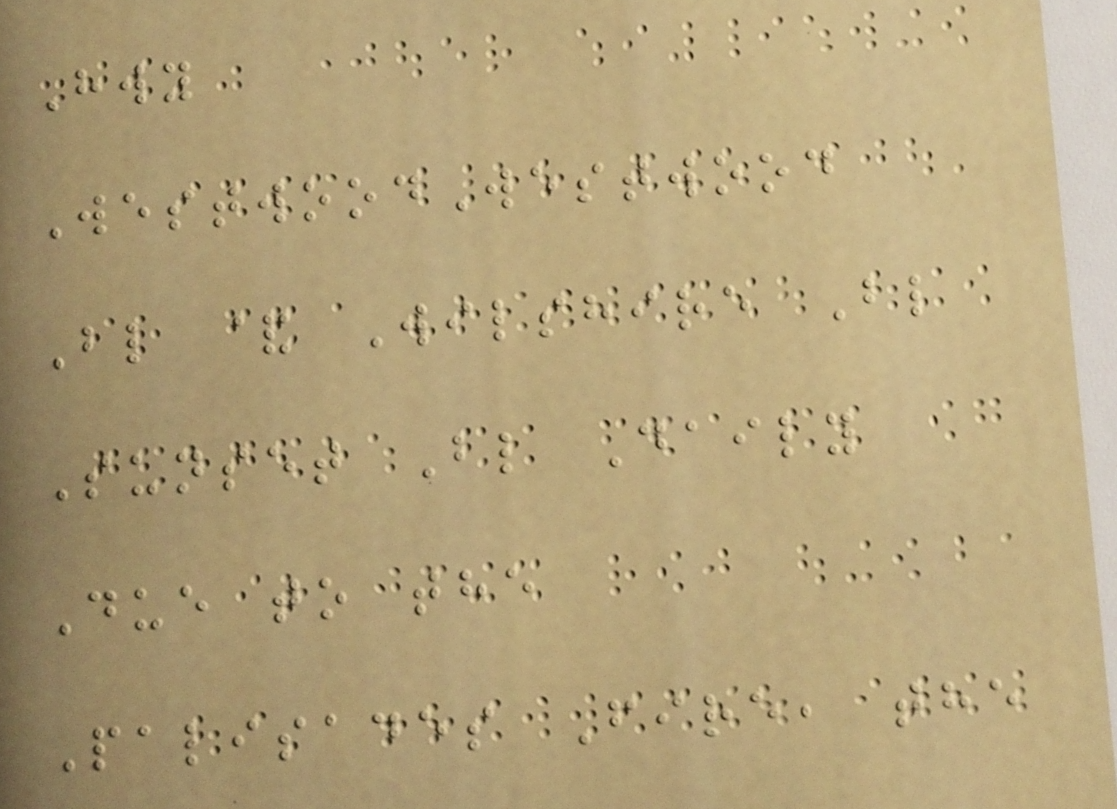Hwy
WestwoodWestwood
Bl & Wilshire Bl
Sunset Bl Daily
Due to the
Palisades Fire, the
